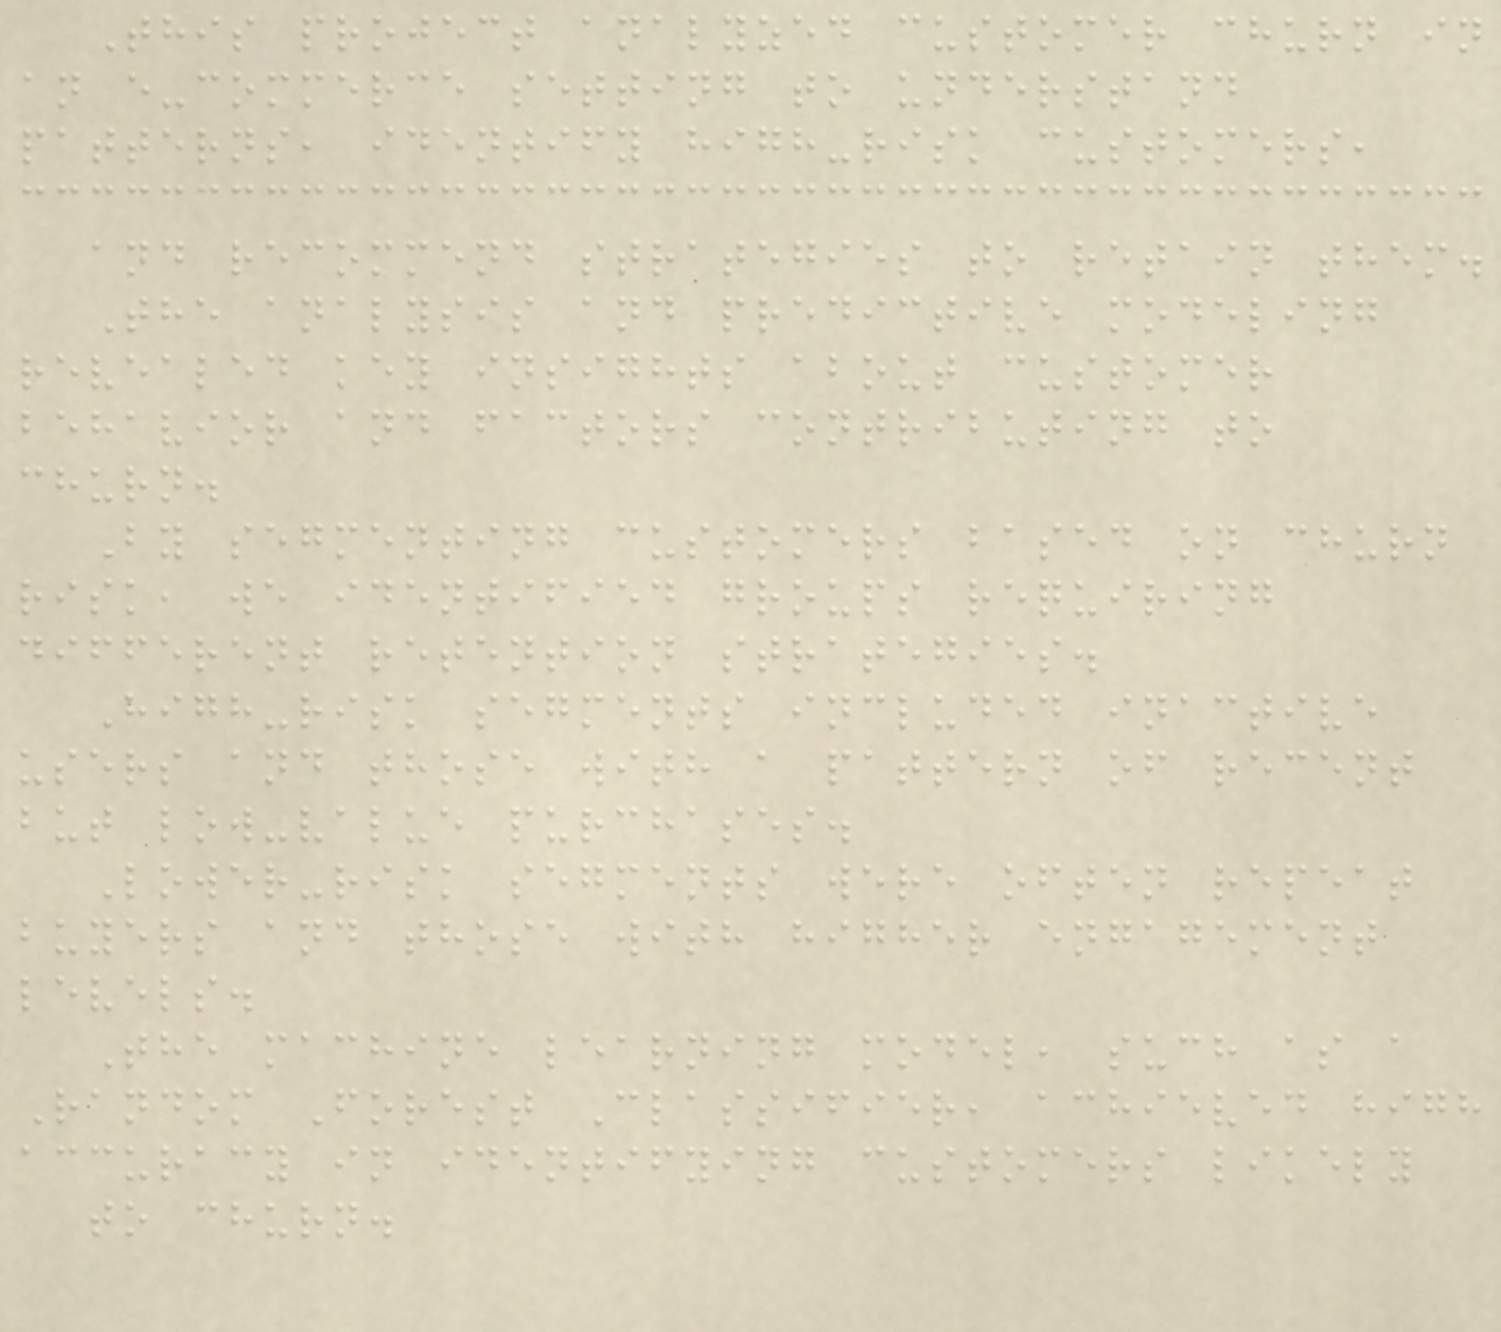This project analyzed customer churn in
an e-commerce setting to understand
patterns, identify high-risk customers,
and recommend strategies to retain them.
The analysis and predictive modeling
revealed key insights about customer
behavior and factors contributing to
churn.
By segmenting customers based on churn
risk, we identified groups requiring
different retention strategies.
High-risk segments included inactive
users and those with a pattern of recent
but low-value purchases.
Lower-risk segments were often repeat
buyers and those with higher engagement
levels.
The machine learning model, such as a
Random Forest Classifier, achieved high
accuracy in identifying customers likely
to churn.
